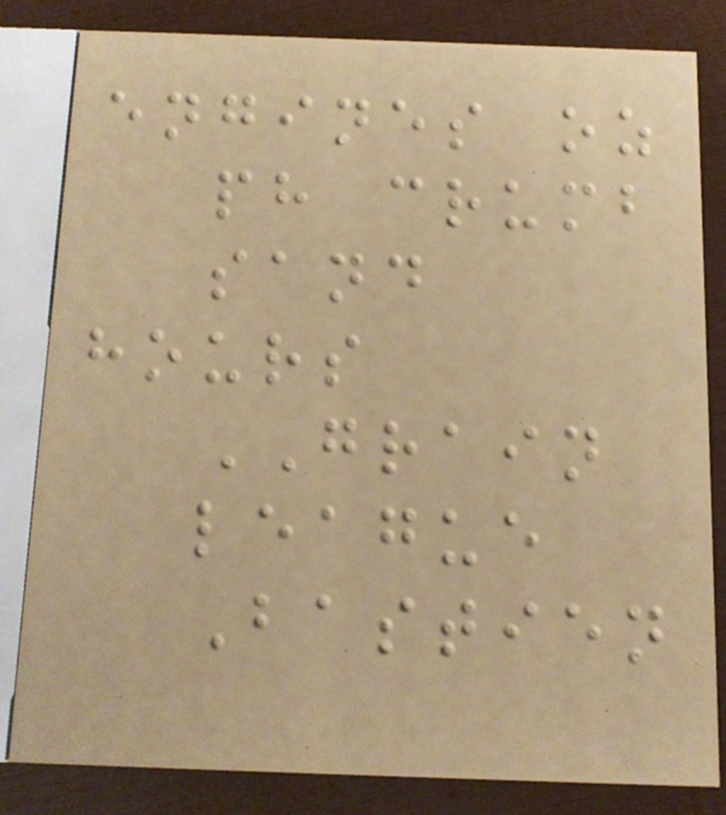engines oz
ph crumb
sand
hours
GRAIN
league
Bastien
